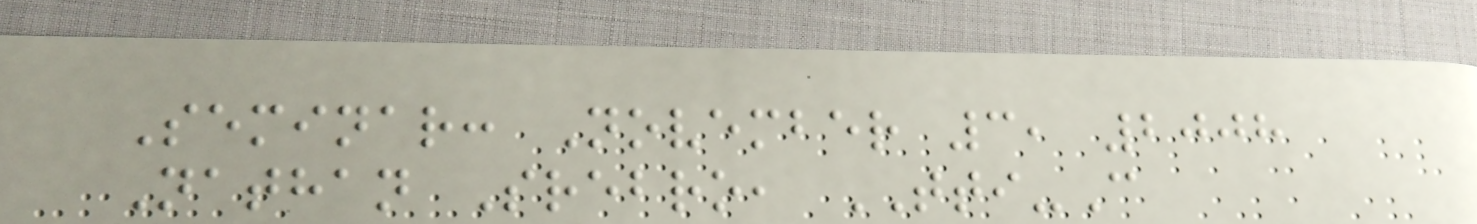Seminar: November 3, 2008
Nathan Srebro, TTI-C
